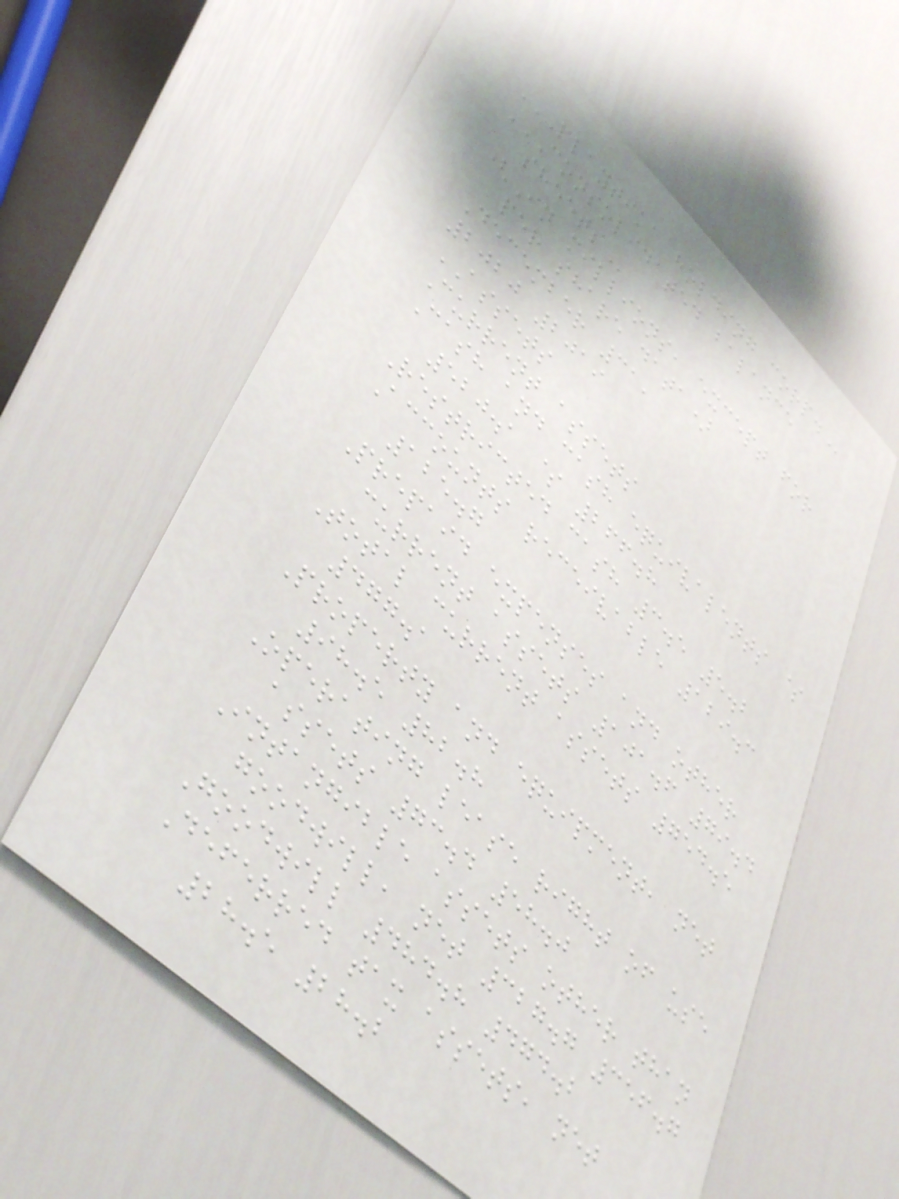PLAYTIKA HOLDING CORP.
CONSOLIDATED BALANCE
SHEETS
(In millions, except for
per share data)
December 31,
2020 2019
ASSETS
Current assets
Cash and cash equivalents $
520.1 $ 266.8
Restricted cash 3.5 5.2
Accounts receivable 129.3
125.7
Prepaid expenses and other
current assets 101.6 79.4
Total current assets 754.5
477.1
Property and equipment, net
98.5 82.8
Operating lease right of use
assets 73.4 58.0
Intangible assets other than
goodwill, net 327.7 356.7
Goodwill 484.8 474.2
Deferred tax assets, net
28.5 28.2
